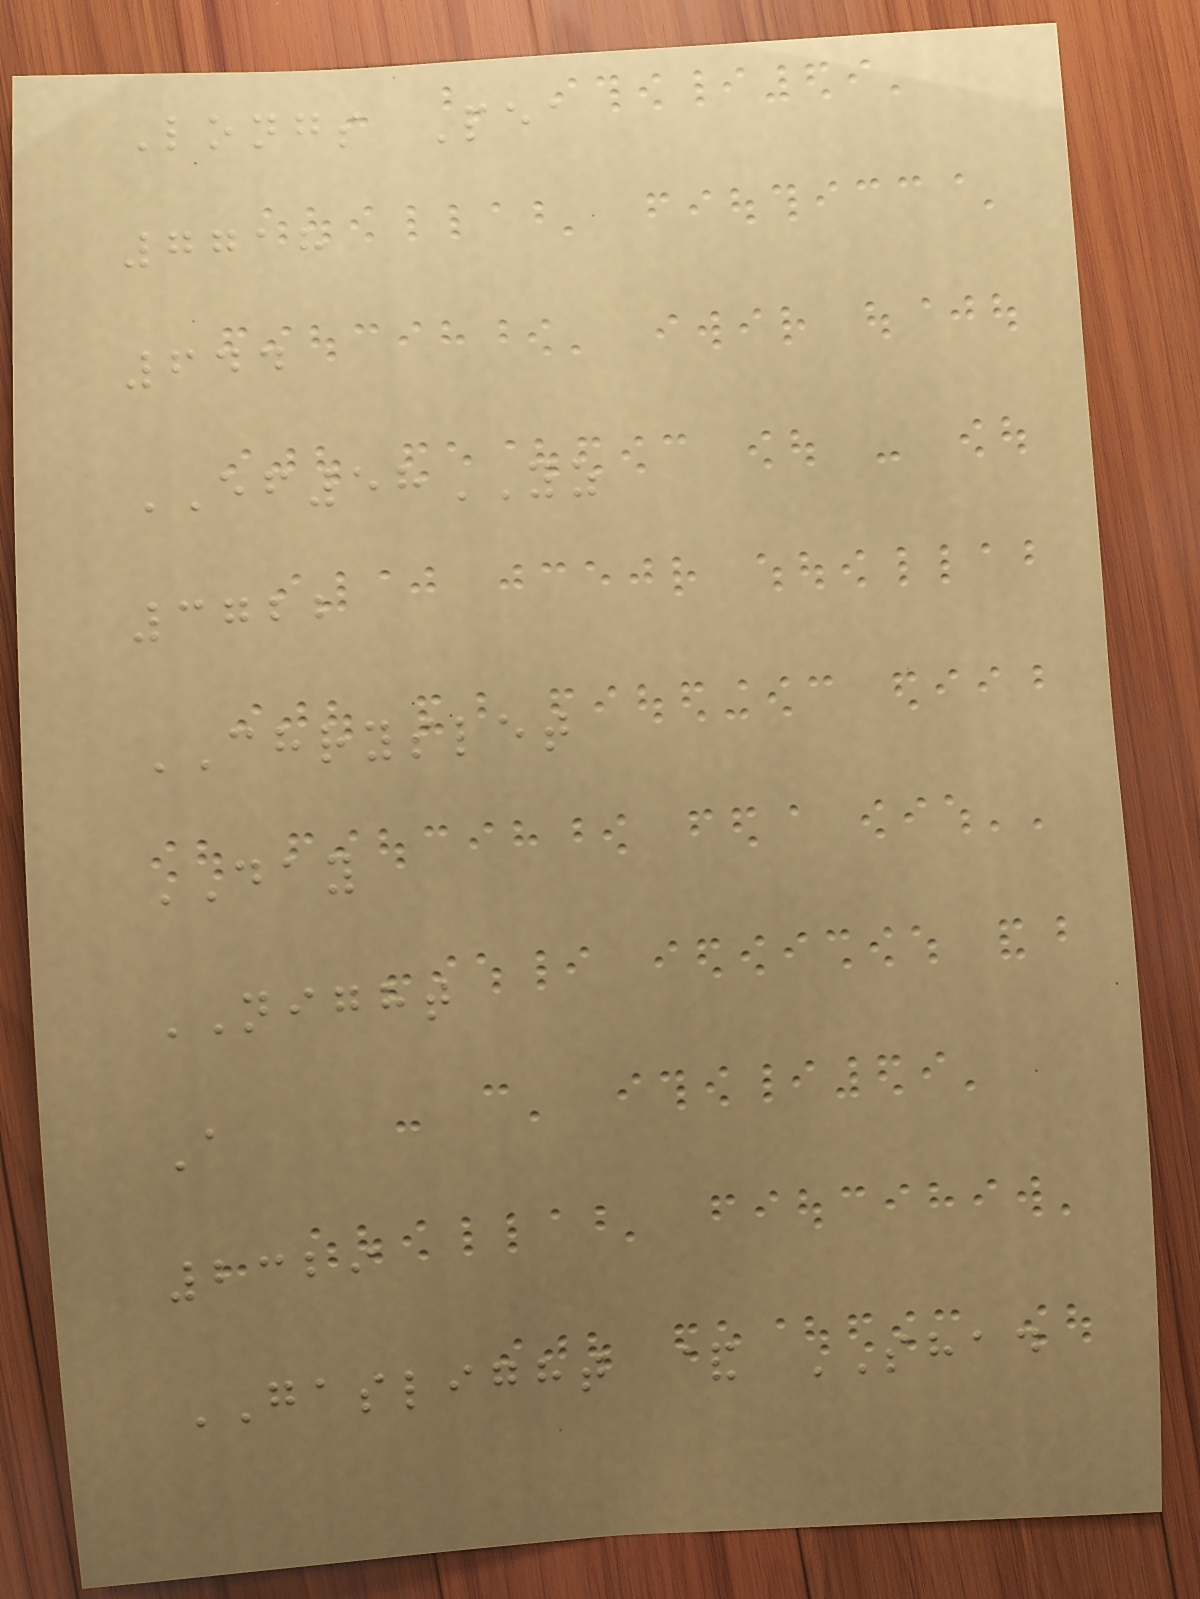Longs Pea
7718
644
EF58YZ
3722
CHRYSLET
DAY
NIGHT
A
2329
GASLIGHT & SHAD
